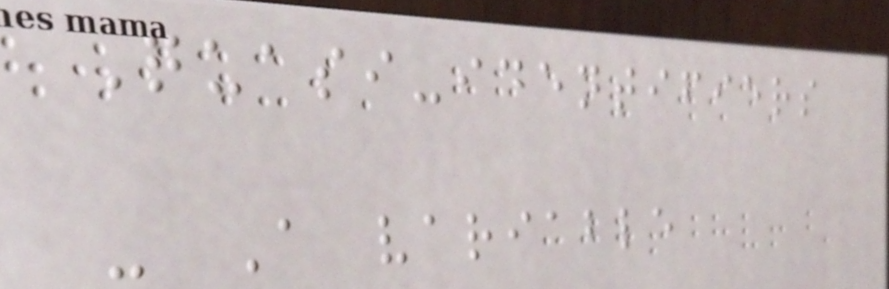Quasi-identifiers
- A variable
